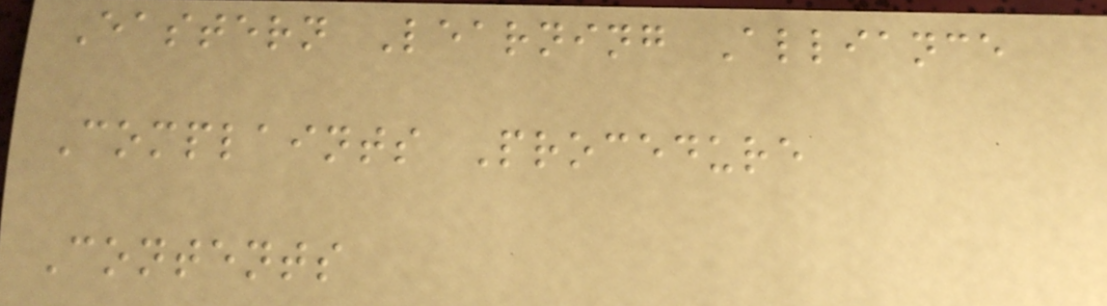Eastern Learning Alliance
Complaints Procedure
Contents
